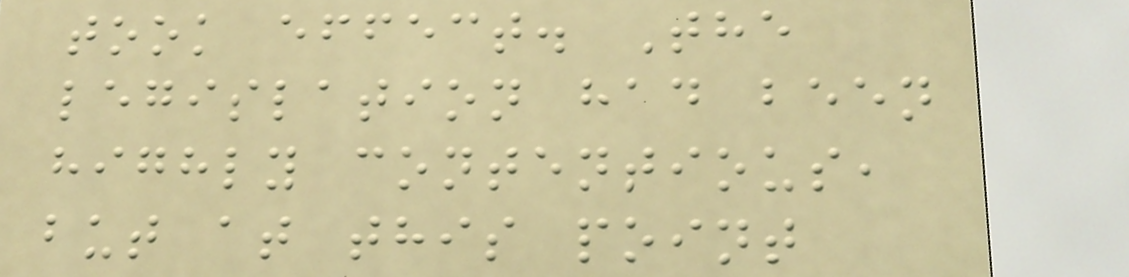took effect. The
legislation had been
highly contentious,
but at this point
